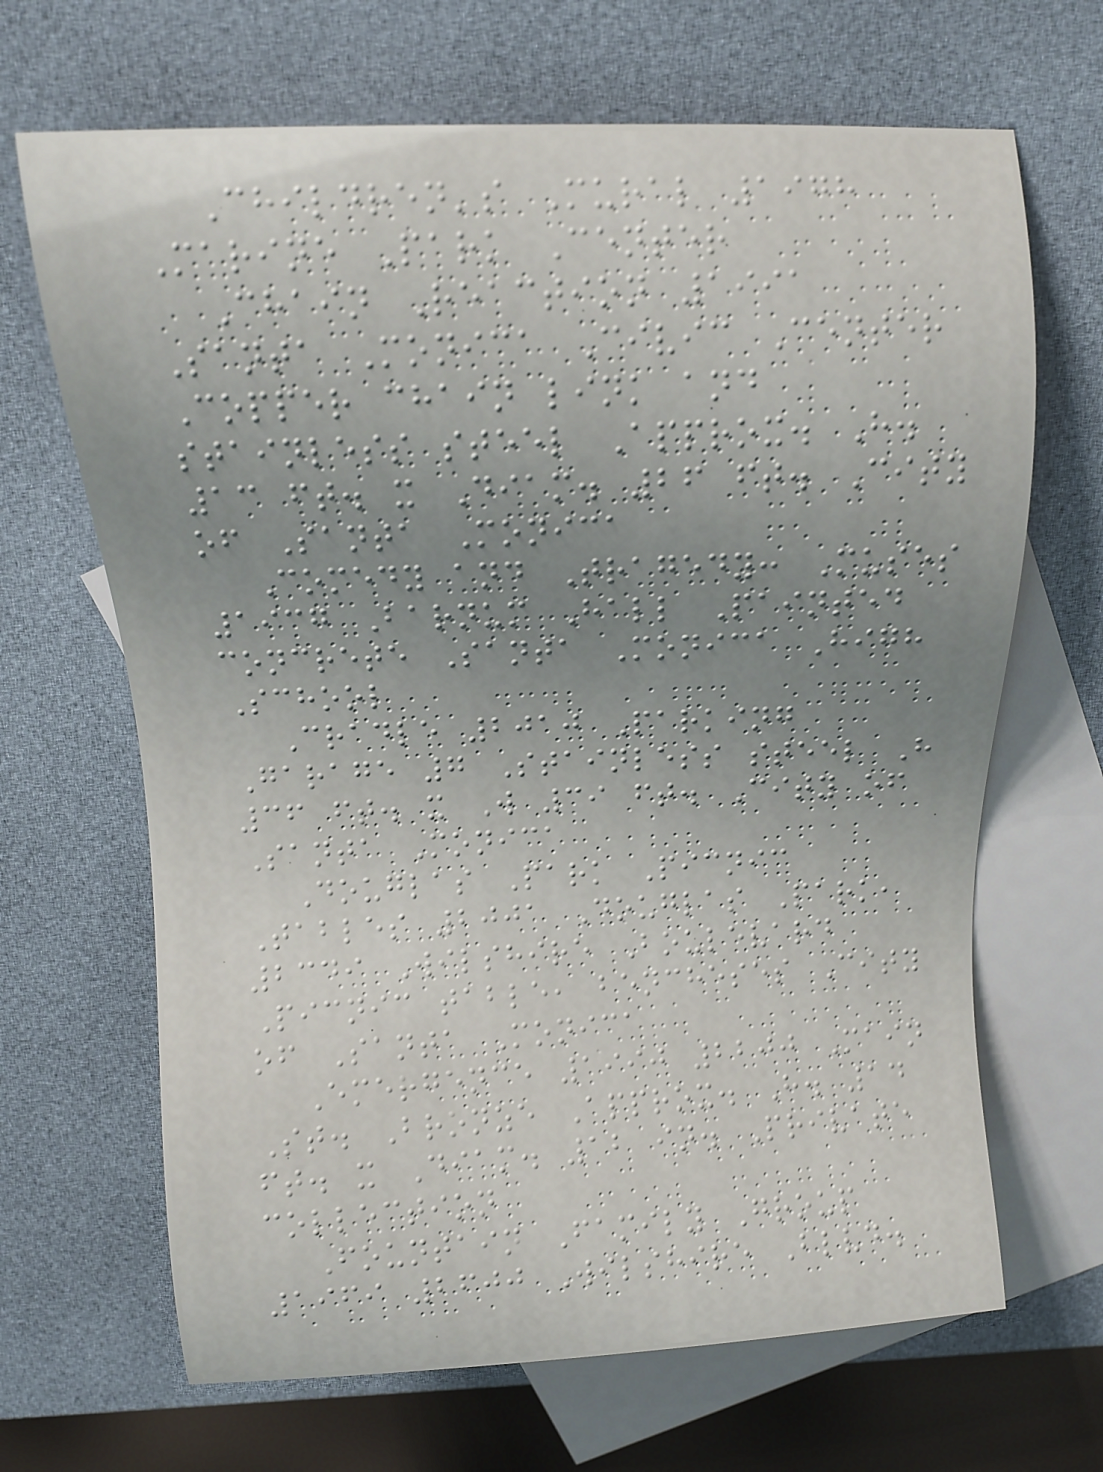Children's Mural 1978
Marine Park Center
Chain Reaction 1991
Santa Monica Civic Center
Copper chain link and
stainless steel Approx. H.
13 ft. x Diam. 26 ft. City
of Santa Monica
Comedy and Tragedy: Muses
1937 Barnum Hall Painted
concrete Santa Monica High
School
Cradle 2010 Parking
Garage 7 Stainless steel H
36 ft. x W 39 ft. City of
Santa Monica
Douglas Park Picnic
Tables 2001 Douglas Park,
2349 Wilshire Boulevard
Picnic table, bencheses City
of Santa Monica
Emergence 1990 2200 Main
St. Bronze Approx. H. 14
ft. x Diam. 12 in. Private
collection
Fountain Family Group
1969 2600 Wilshire Blvd.
